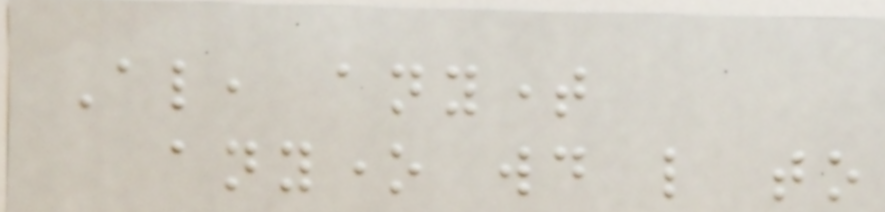Also, anytime
anyone would like to
